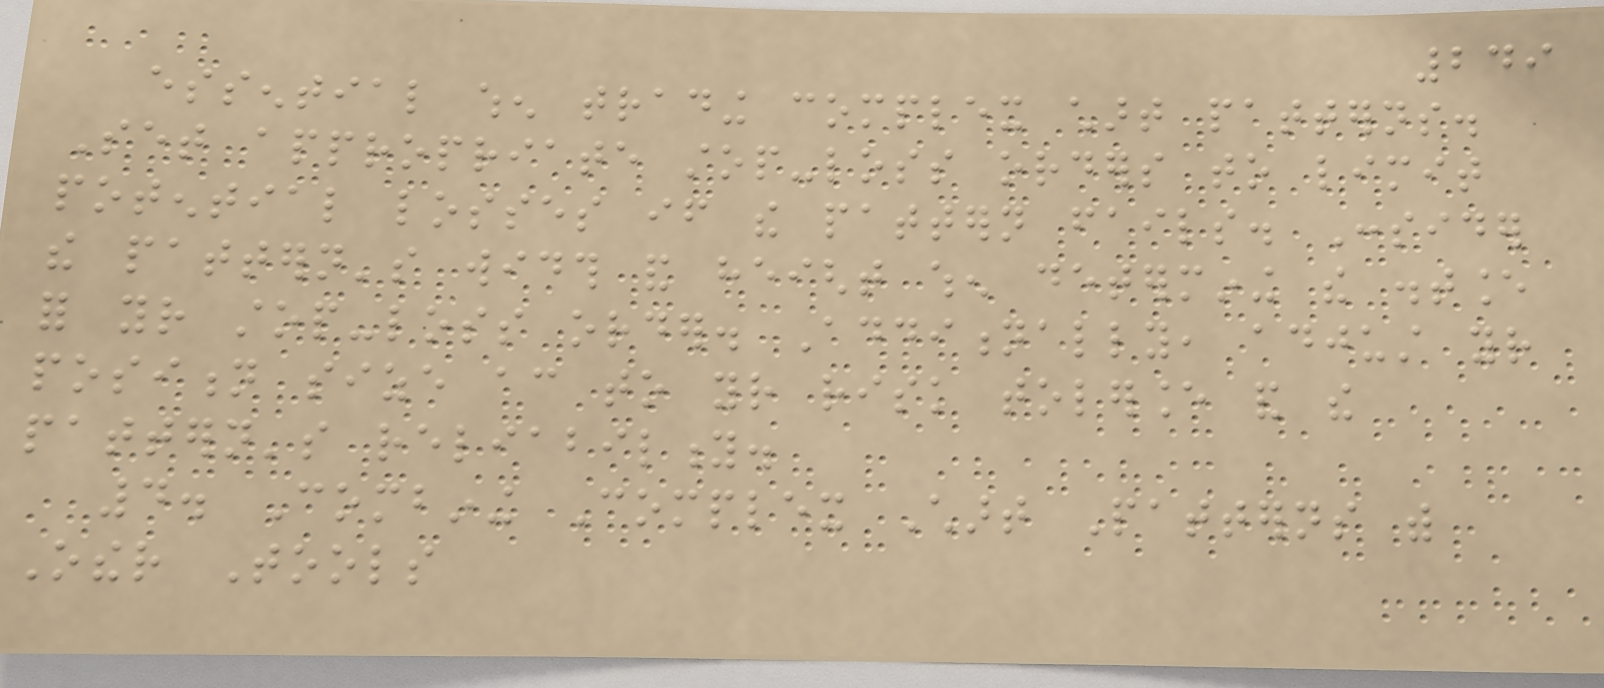249
essential when trading complex chart patterns.
Set appropriate stop-loss orders to limit
potential losses if the pattern fails. Consider
the pattern's width and height when determining the distance
for your stop-loss order. Additionally, adjust your
position size according to your risk tolerance and the
pattern's reliability.
4. Combining Complex Chart Patterns with
Other Tools
